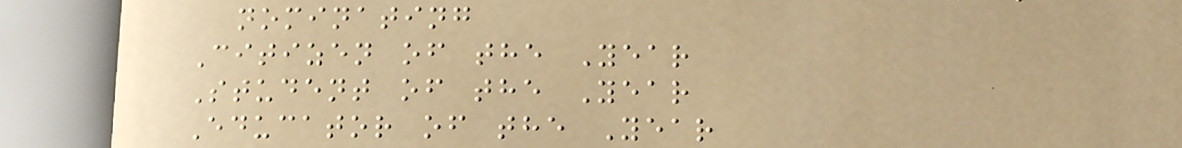nominating
Citizen of the Year
Student of the Year
Educator of the Year
